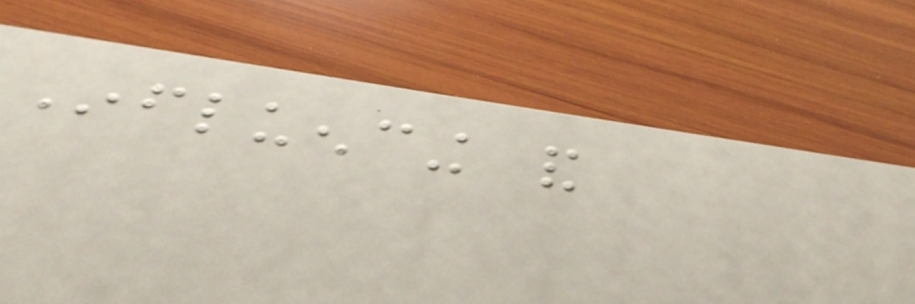Influencing and
